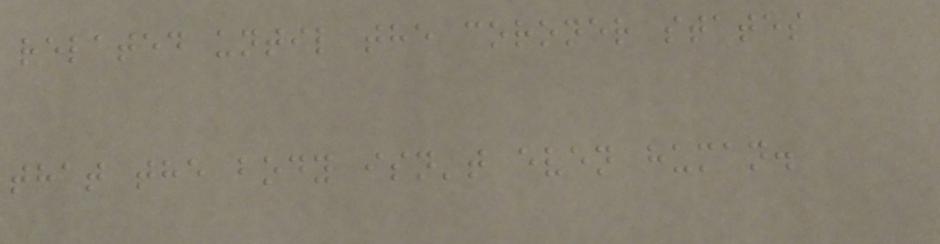related until the coroner states
that the body isn't even human.
